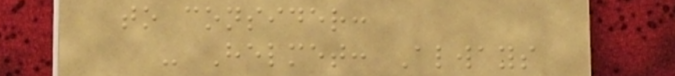to consider:
- Helmet: Always
